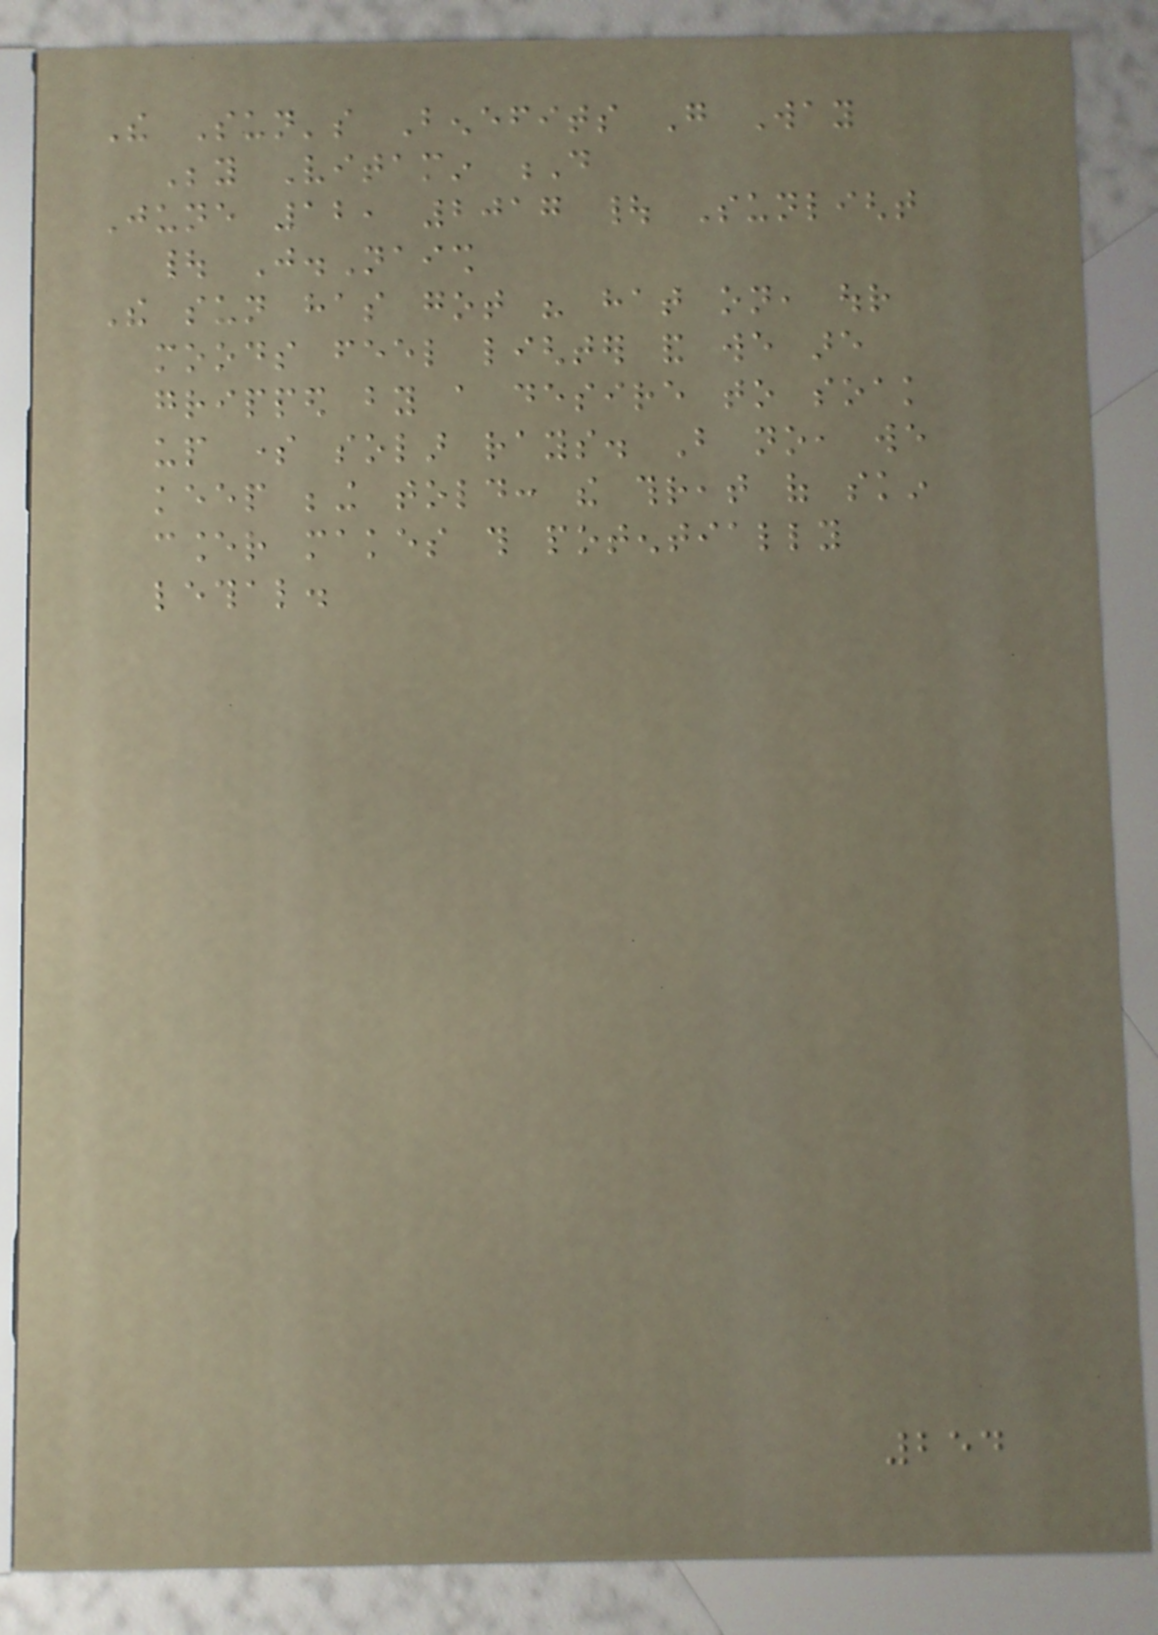The Sun's Benefits Go Way
Beyond Vitamin D
June 12, 2017 | Sunlight
| J.Naish
The sun has got his hat on, our
moods feel lighter and we are
gripped by a desire to soak
up some solar rays. But no, we
keep being told: the threat of skin
cancer makes this potentially
lethal.
254
